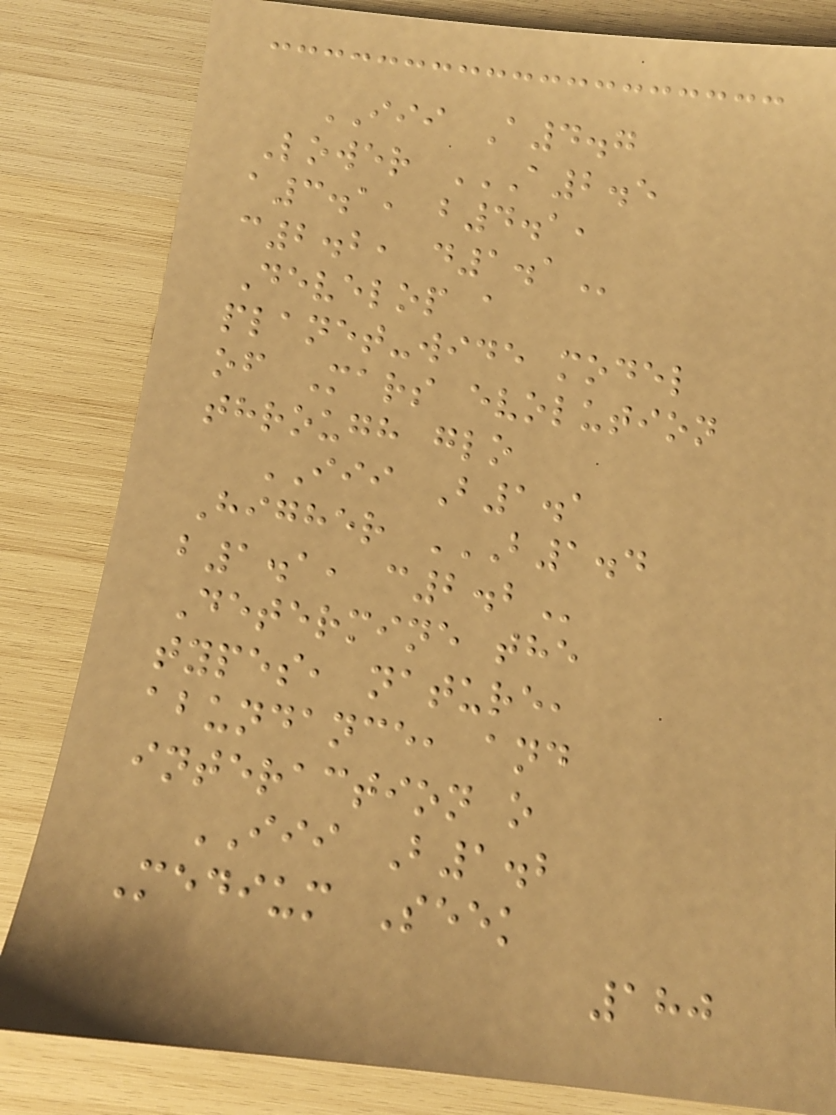III A4.7
Lower A2.5
A3.1, B4.1,
C2.2, D1.1
Develop a
planet-wide model
of Mars evolution
through glo
III B1.1
Higher B1.4
B1.1, C2.2
Determine the
types, nature,
abundance, and
interaction o
III B1.2
Medium Seek
180
